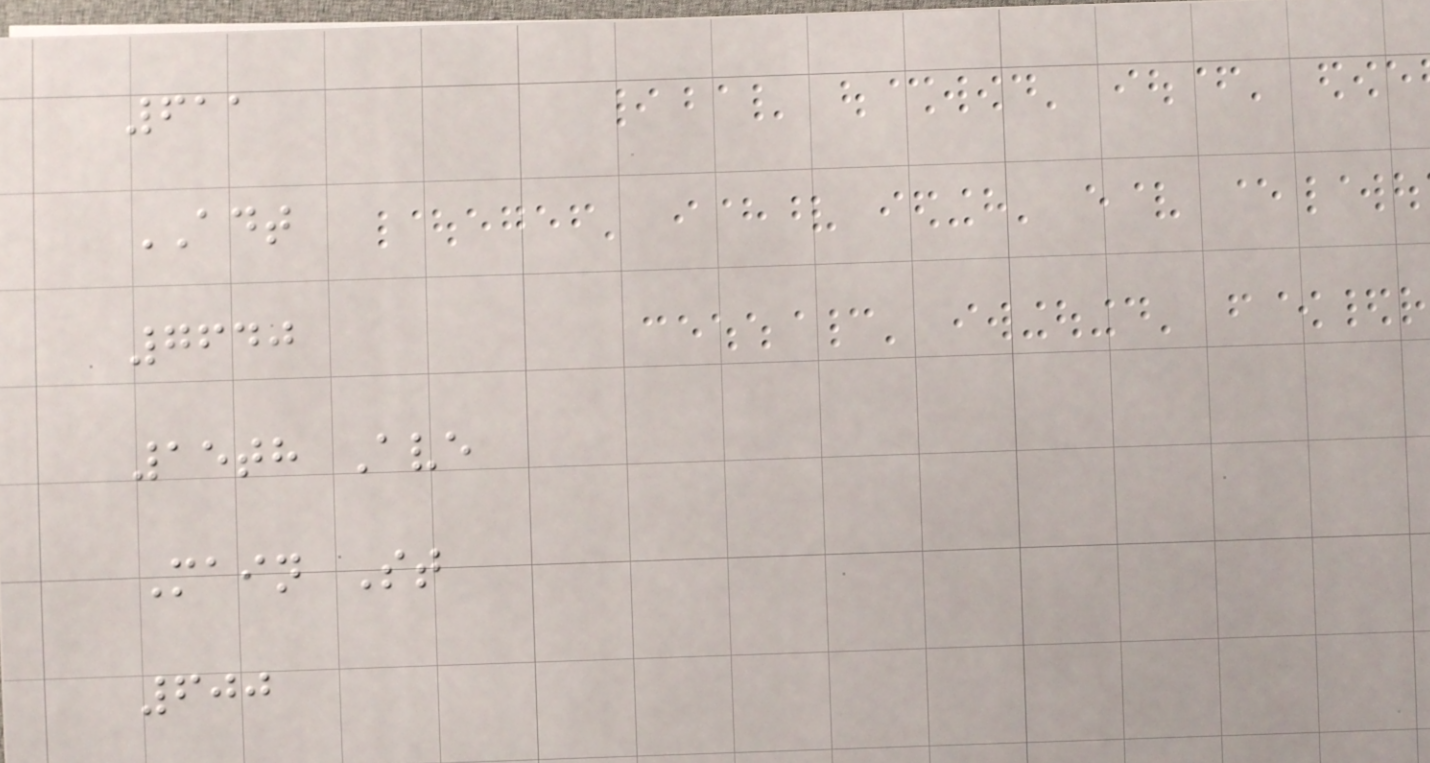611
ADT
7640
15th Ave
Main St
600
